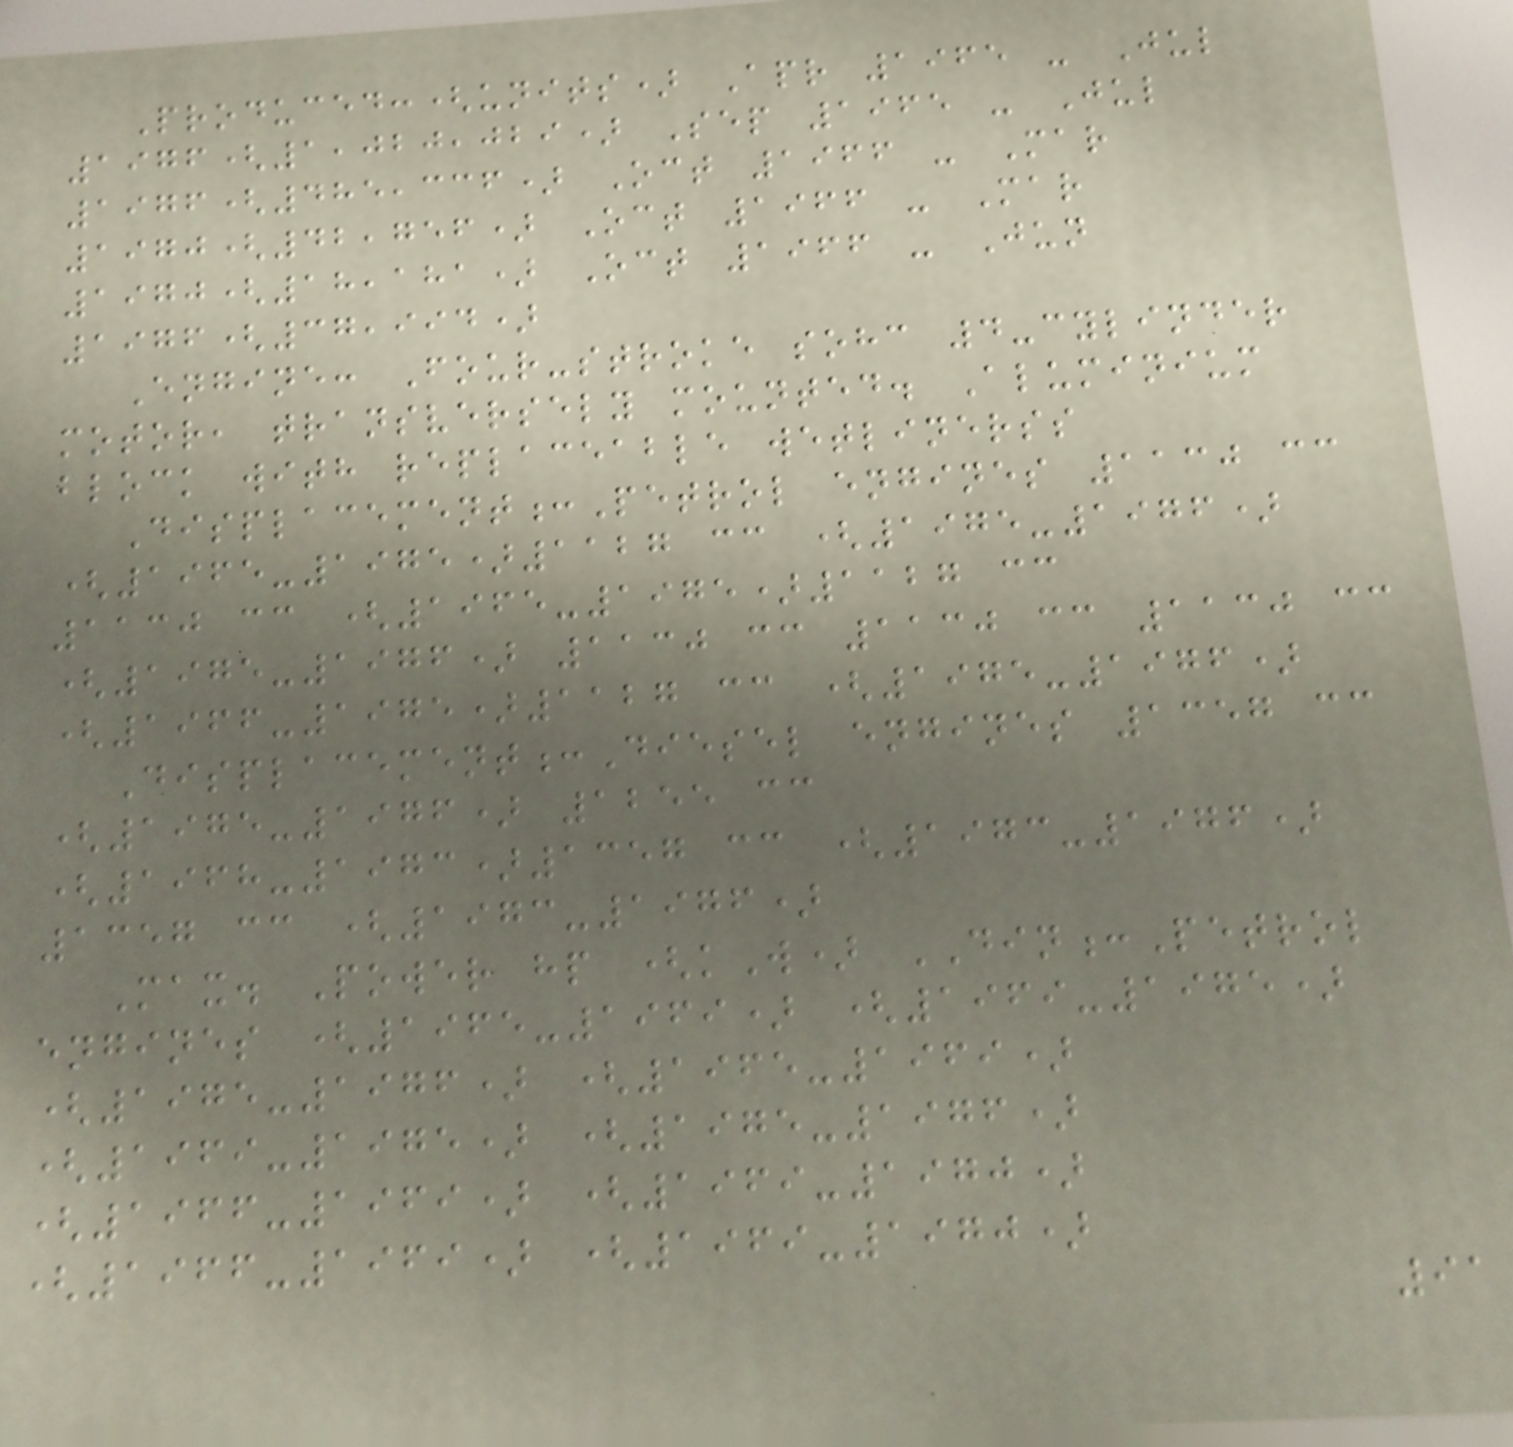Produced:(units) Apr 1965 - Jul
1976(1,020,029) Sep 1965 - Jul
1976(485,336) Oct 1966 - Mar
1970(42,756) Oct 1966 - Mar
1970(18,181) Oct 1966 - Jun
1976(37,994)
Engine: Four-stroke sohc 4-cylinder
motor, transversely mounted. Aluminium
block with replaceable wetlinerss
Displacement:Petrol engines 1130 cc
(1965-1975)1127 cc (1975-1976)
1130 cc (1965-1975)1127 cc
(1975-1976) 1130 cc 1130 cc 1130 cc
(1966-1975)1127 cc (1975-1976)
Displacement:Diesel engines 1357 cc
(1975-1976) 1255 cc
(1968-1973)1357 cc (1973-1976)
1357 cc (1973-1976)
Max. Power hp (kW) DIN:Petrol
engines (1965-1969) (1969-1975)
(1975-1976) (1965-1969)
(1969-1975) (1975-1976)
(1966-1969) (1969-1970)
(1966-1969) (1969-1970)
91
